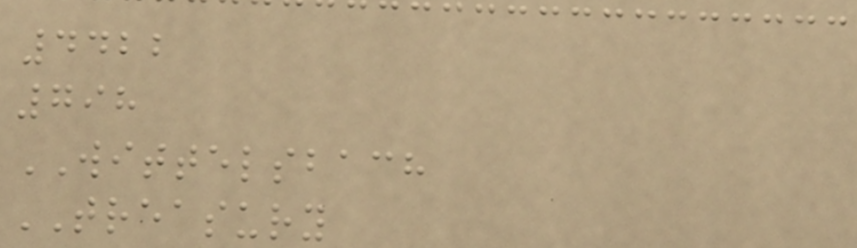4422
798
WITTELSBACH
TREASURY
